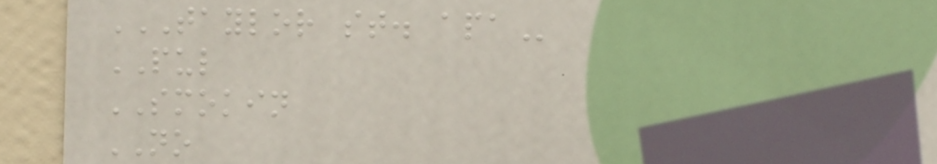TAYLOR ST. APA
PUL
SMOKIN
NO
